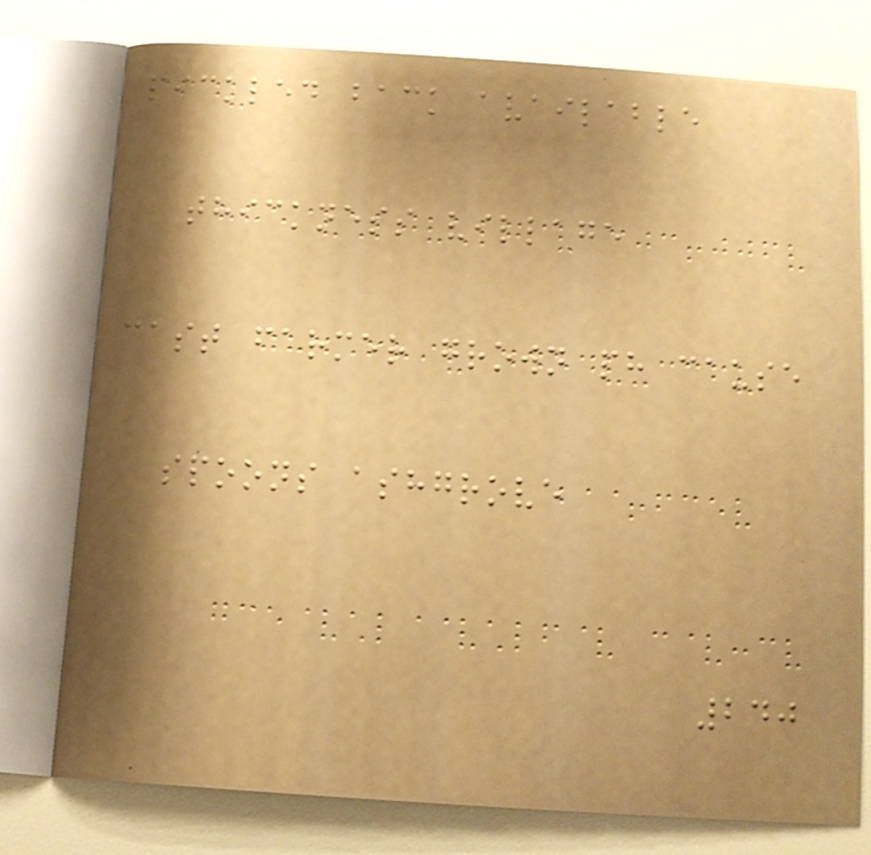pickled back available
thickness village
cast farmer grown ph cause
spoons ashgrove
240
